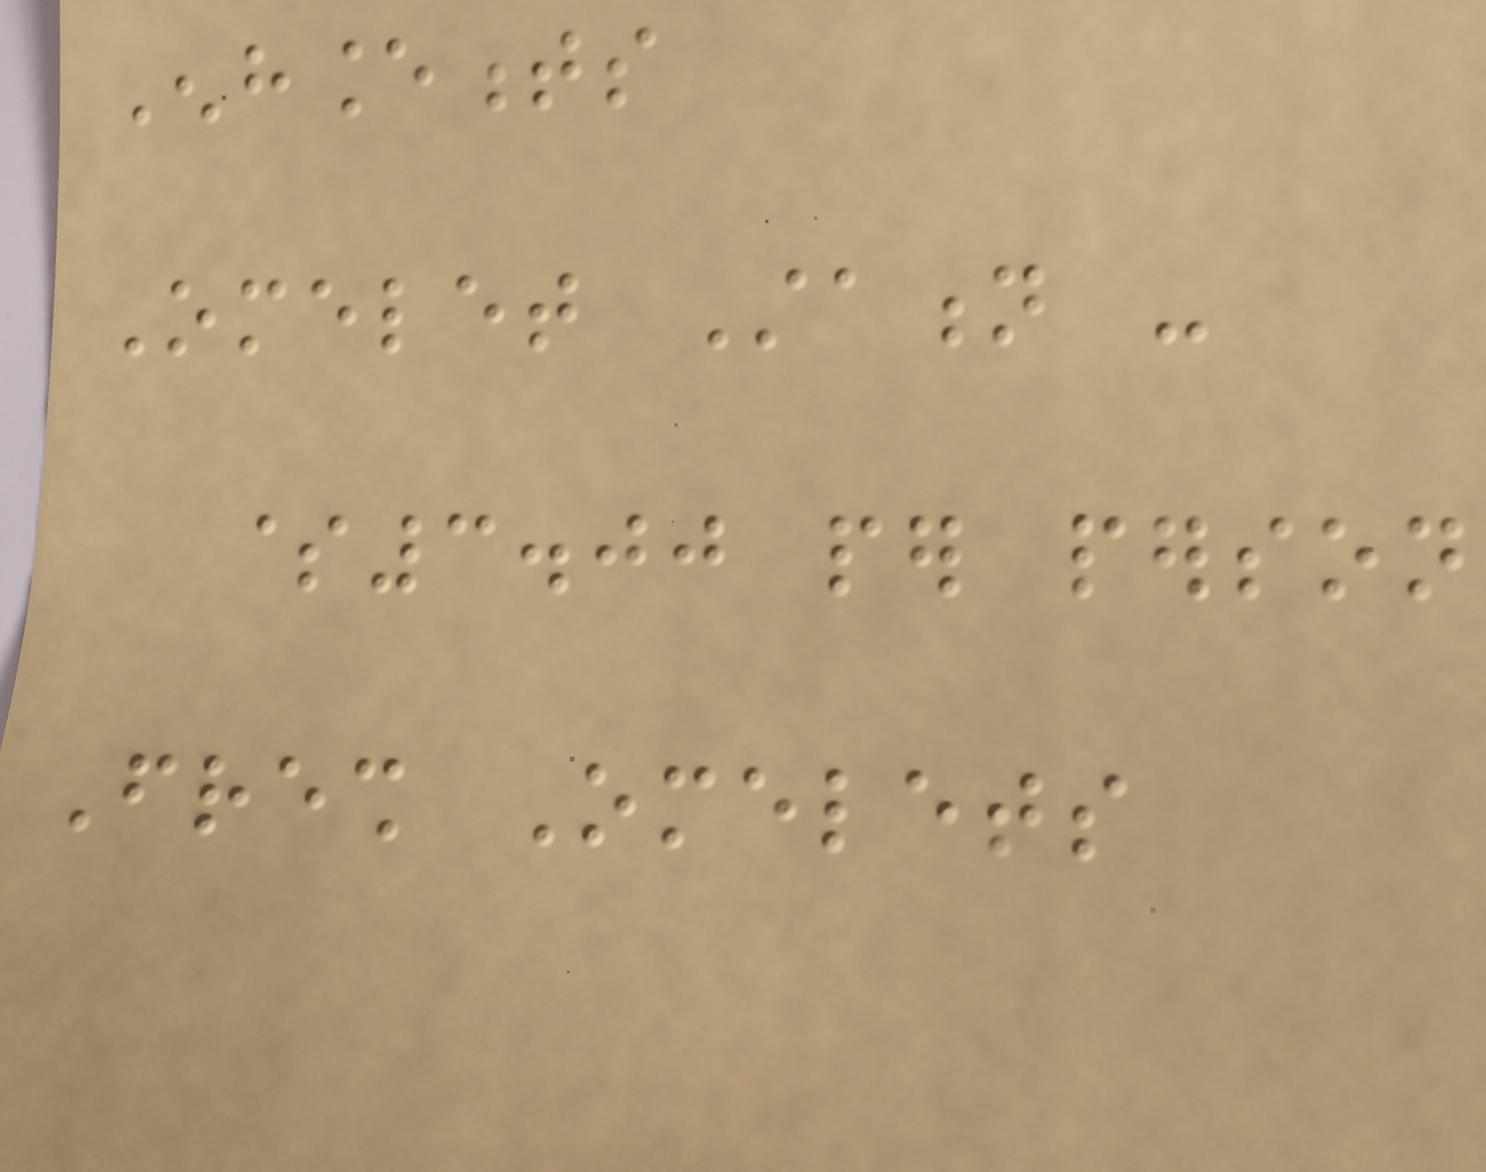Enhancements
Omelet Station -
$3.00 per person
Fresh Omelets
